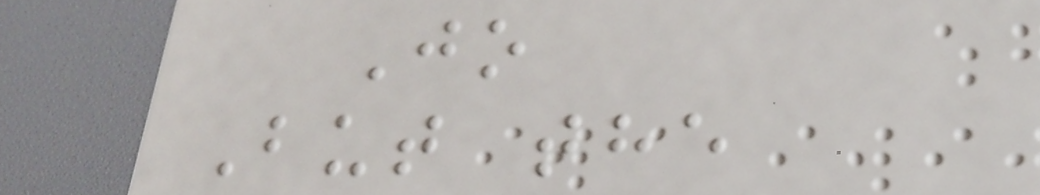Jo
But the
